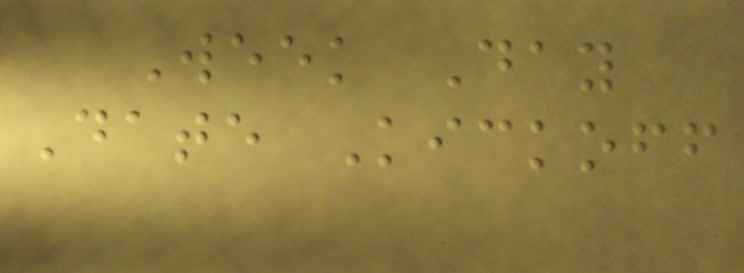Week Day
Date Kickoff
